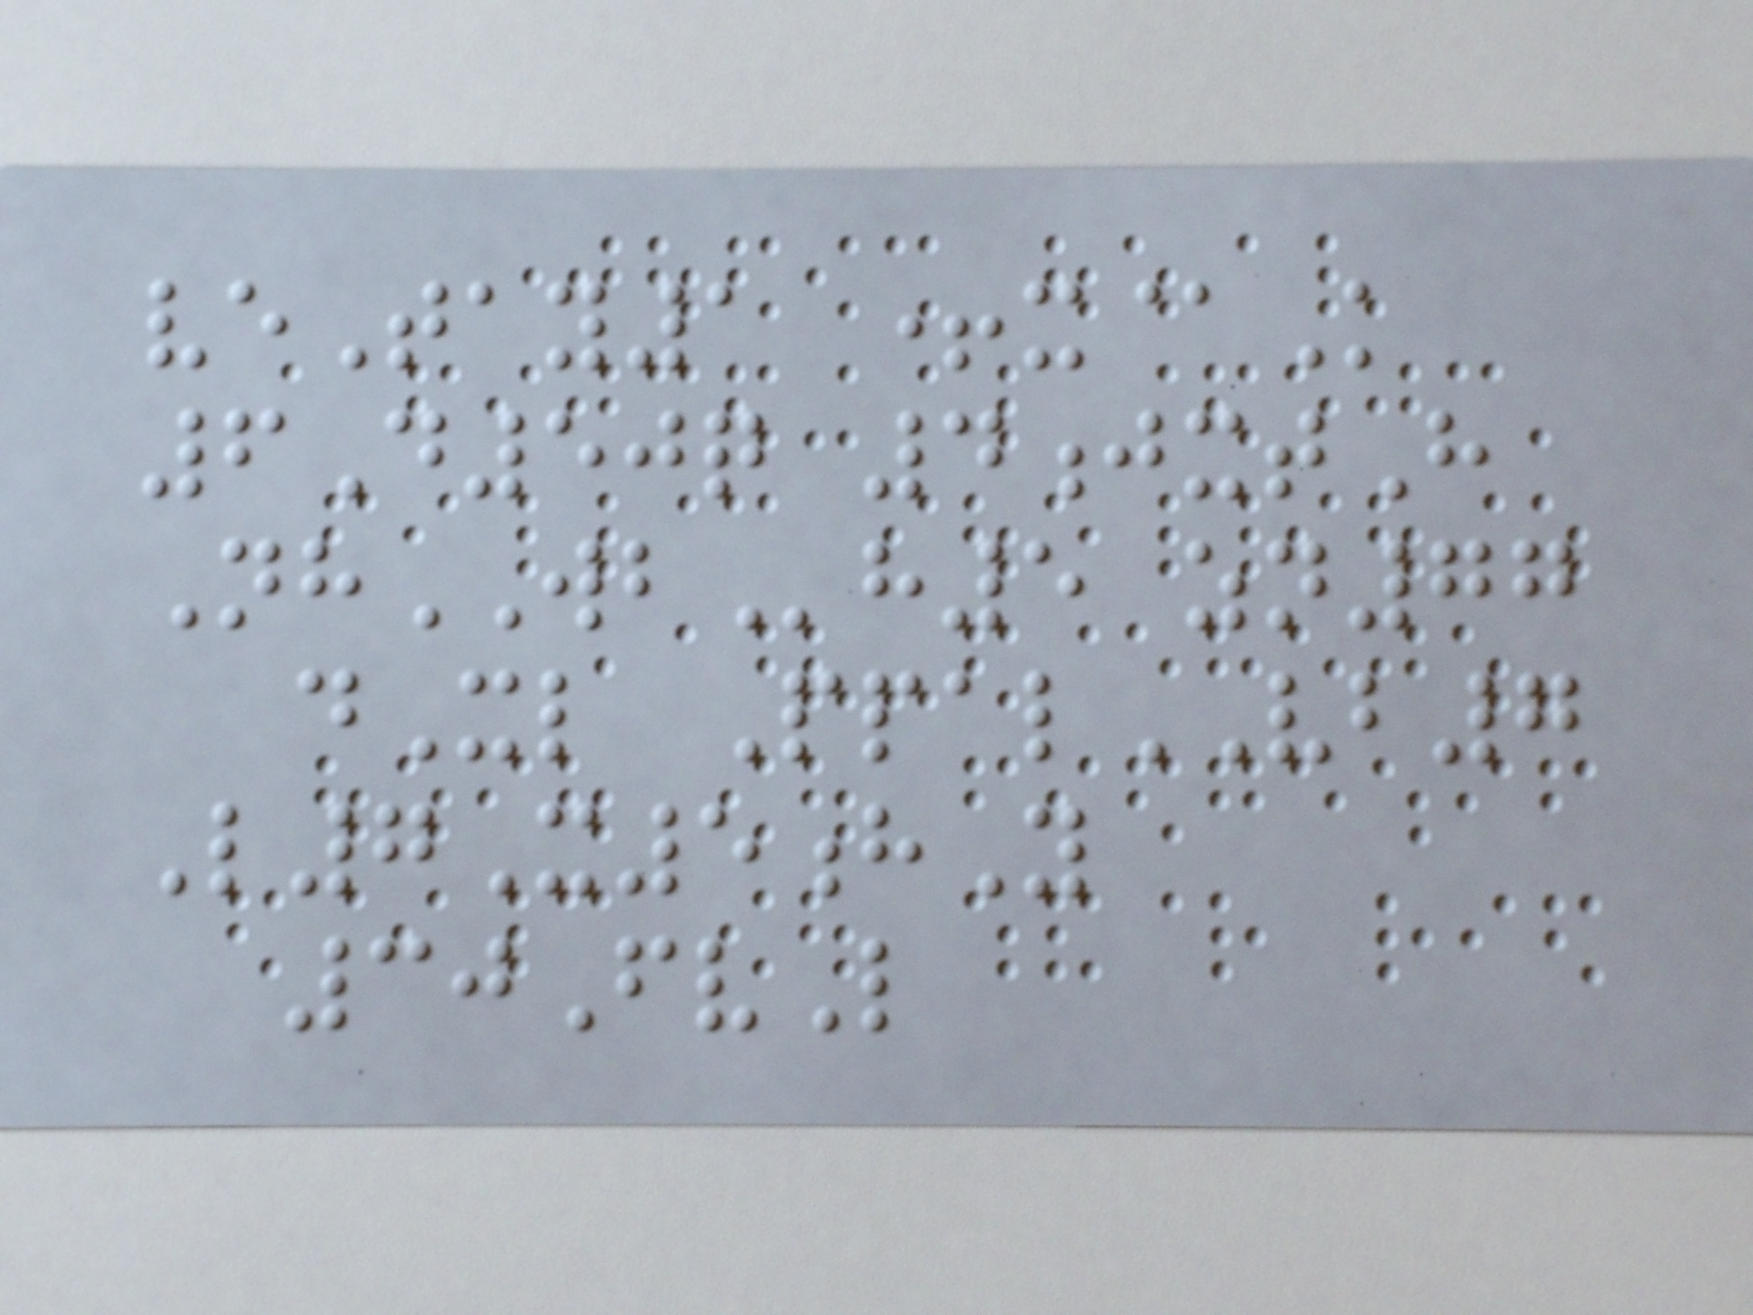veTay1 +x@K
6D50q 4jxtH
NhWBh5 zn77
dXl PpalVB7
L7X5hY
30FvL
